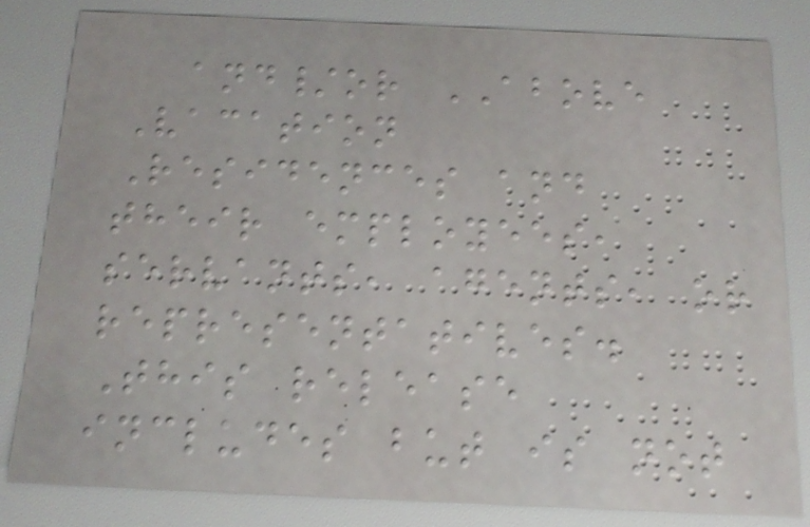and/or ABOVE
Vacation
Residences and
their employees,
servants, agents, or
representatives.
This release
includes but is not
